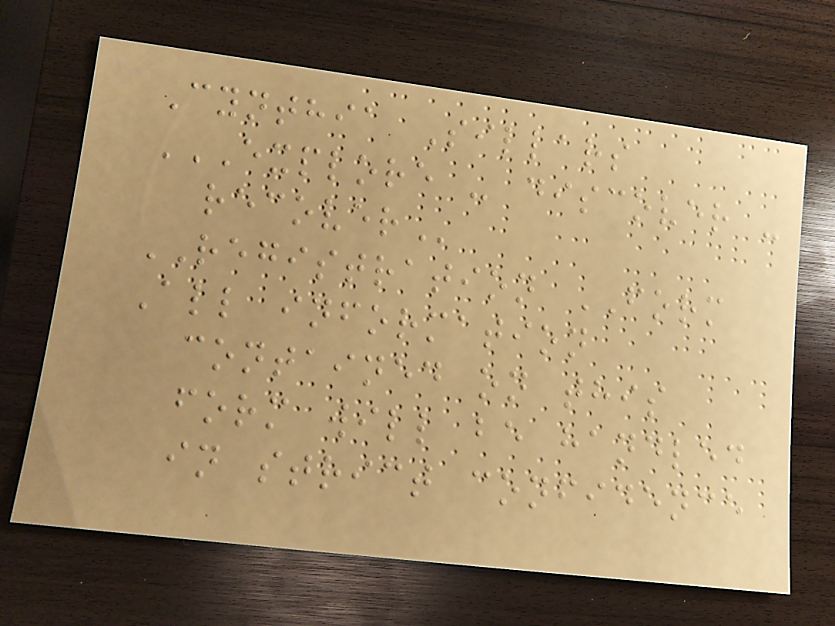Cynthia Sillars
EXPLORE - DISCOVER -
RECOVER
REGISTRATION FORM
All information
contained on this
form will be handled
in strict confidence
